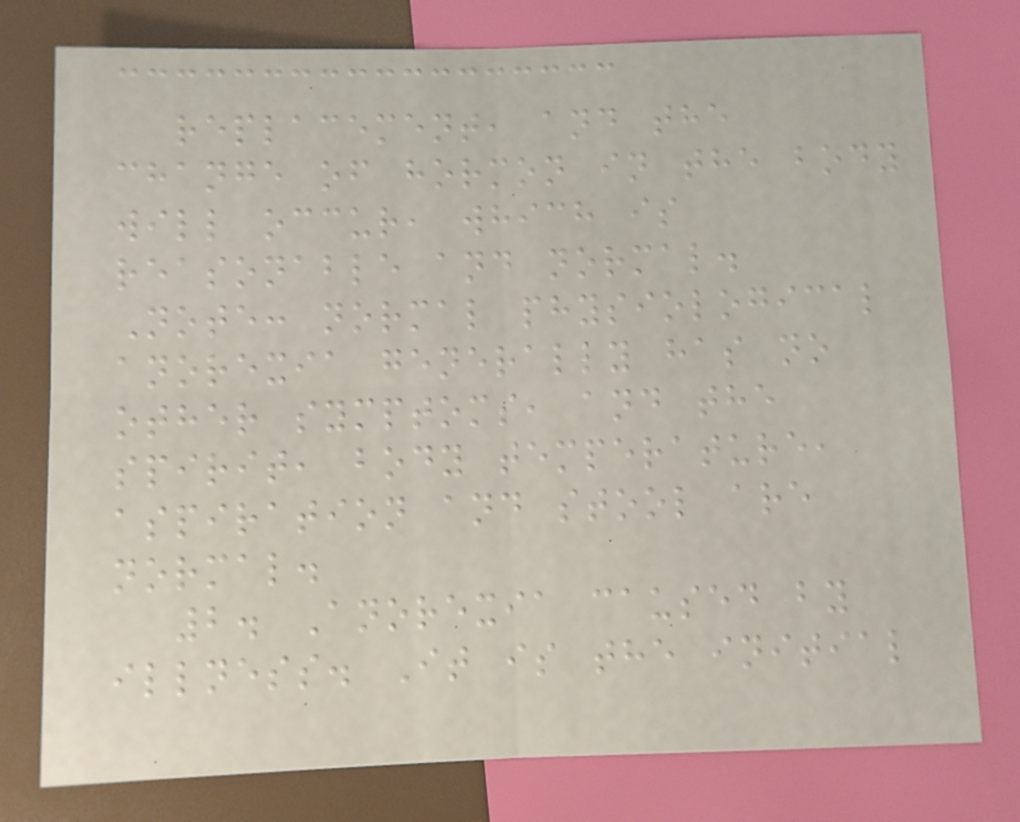replacement, and the
change of hormon in the body
will occur, which is
reasonable and normal.
Note: normal physiological
anorexia generally has no
other symptoms, and the
spirit, body temperature,
aspiration and stool are
normal.
2. Anorexia caused by
illness. It is the initial
